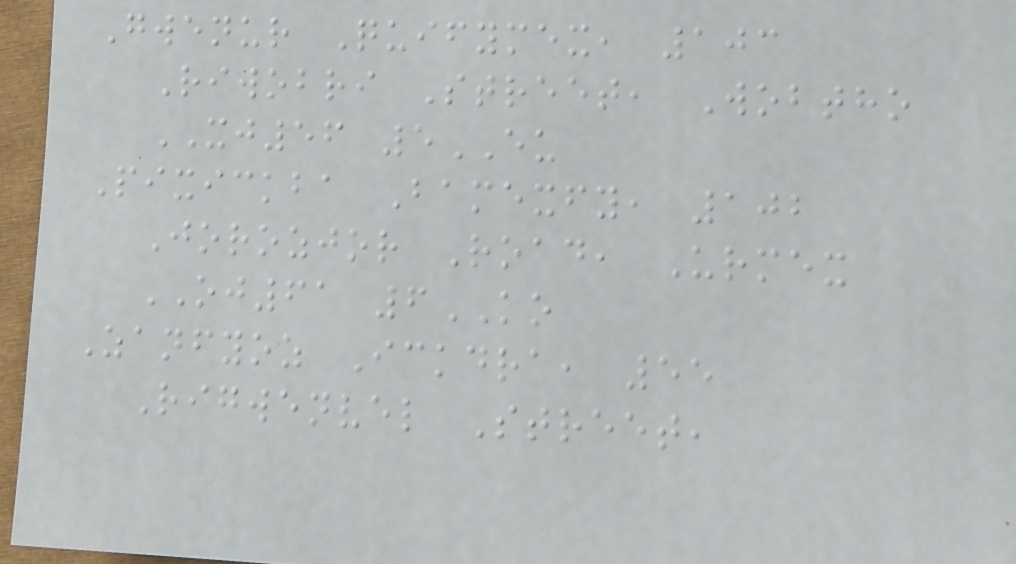Gwenur Quifymex, 103
Riwobri Street, Wobtho
XJ56 5EU
Pixickba Bamexfy, 102
Jorozjor Road, Urmex
OJ61 6KO
Zanfyoz Ickdra, 55
Rigwenvel Street,
